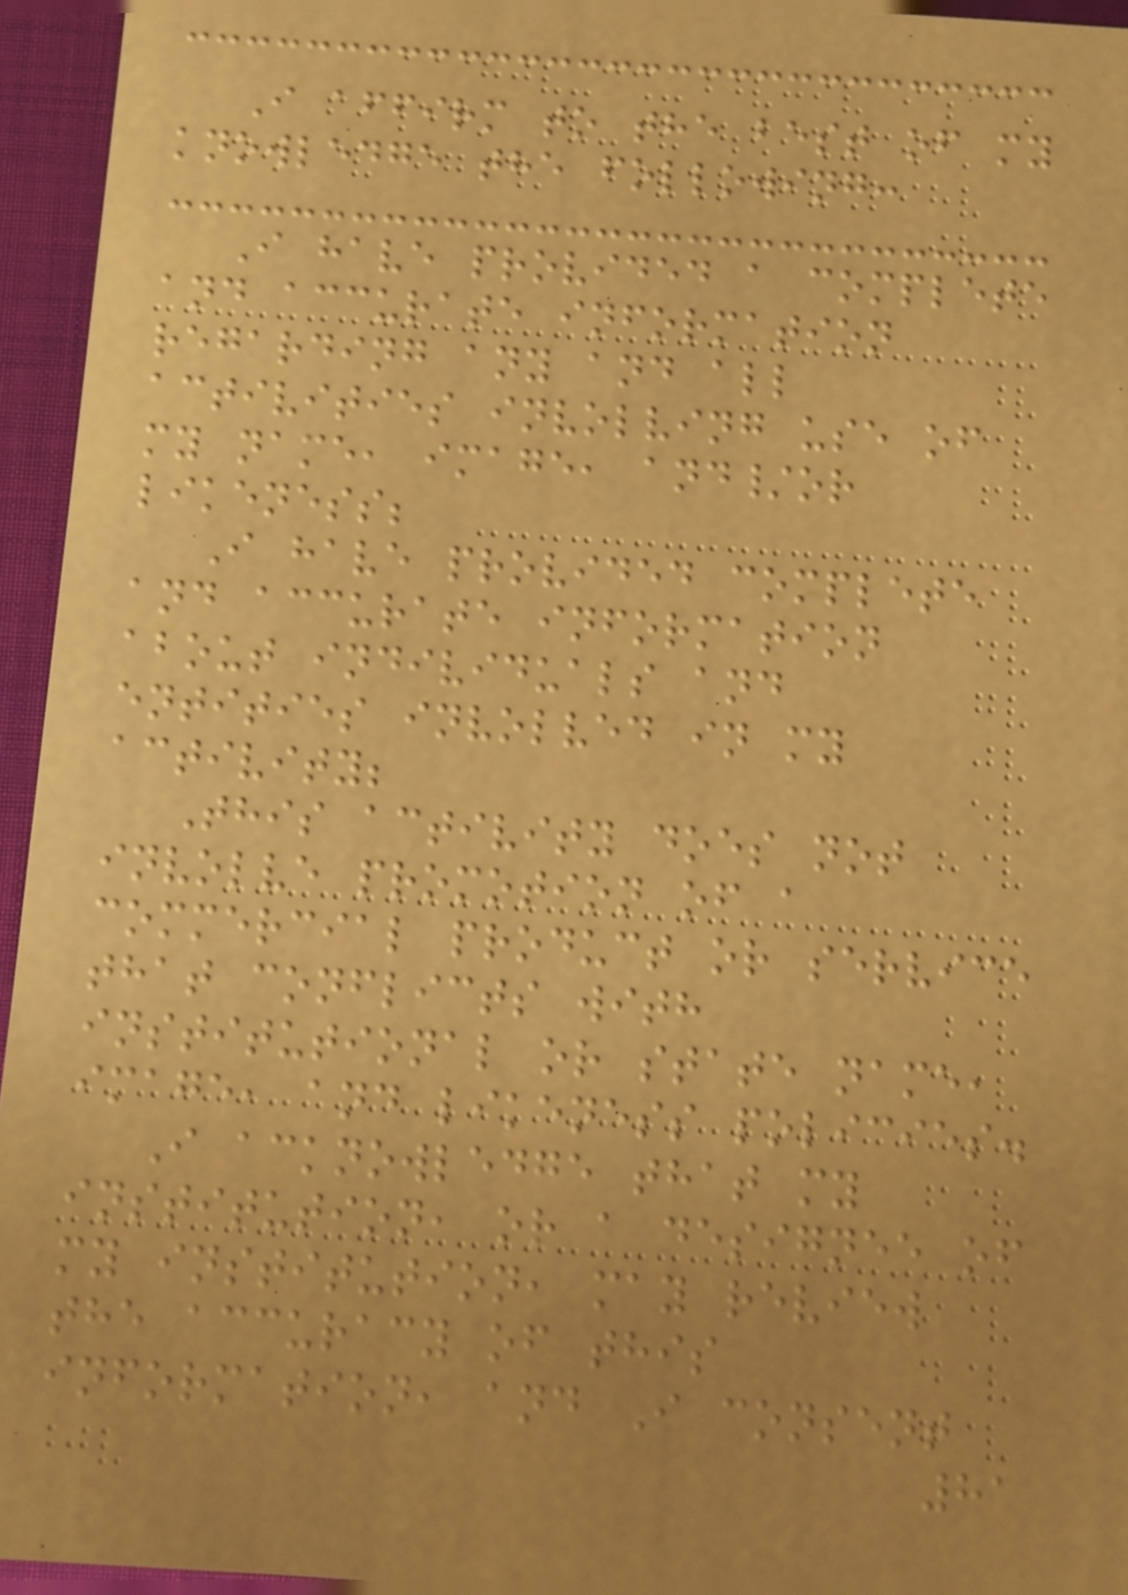I affirm to the best of my
knowledge the following:
I have provided a complete
and accurate information
regarding any and all
activities involving use of
my name, image, and/or
likeness;
I have provided complete
and accurate information
about individuals and
entities involved in my
activity;
This activity does not
involve promotion of a
commercial product or service
that conflicts with
institutional or state name,
image, and likeness policies.
I acknowledge that my
institution, or a designee of
my institution, may review
the accuracy of this
information, and I consent
81
